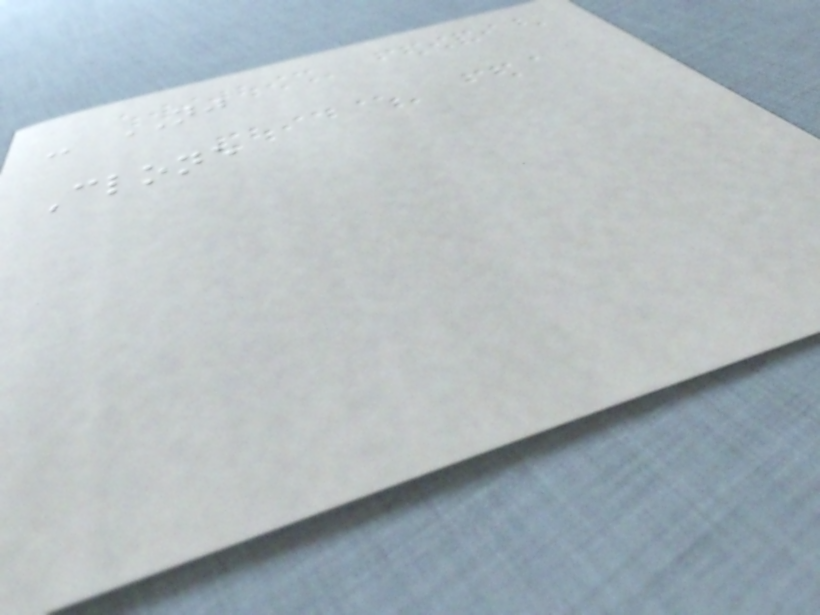- NJ
Clone
